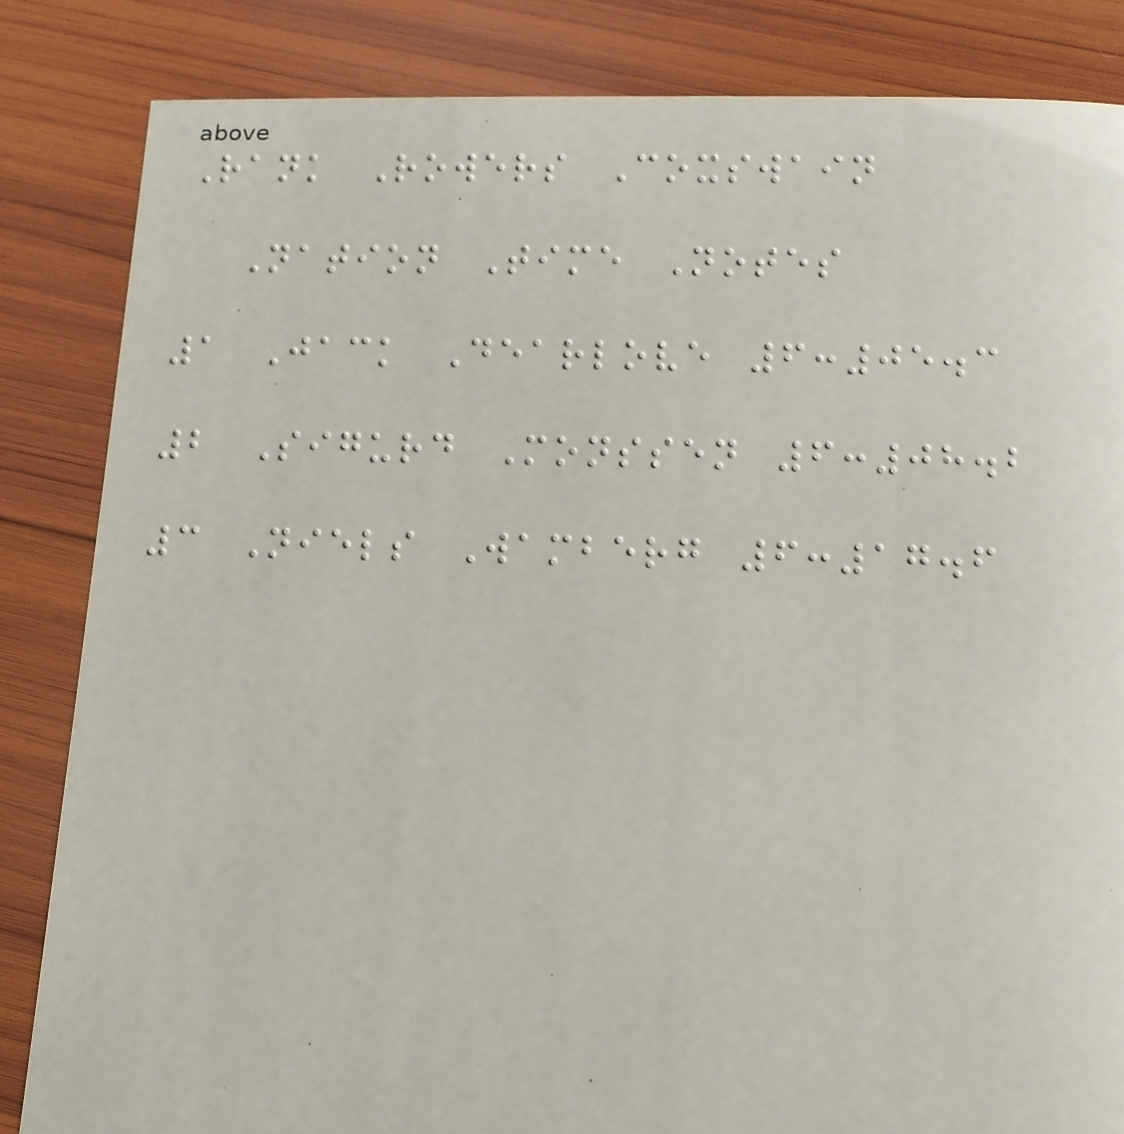Rank Rowers Coxswain
Nation Time Notes
1 Jack Dearlove 6:05.3
2 Sigurd Monssen 6:08.2
3 Niels Wamberg 6:17.6
